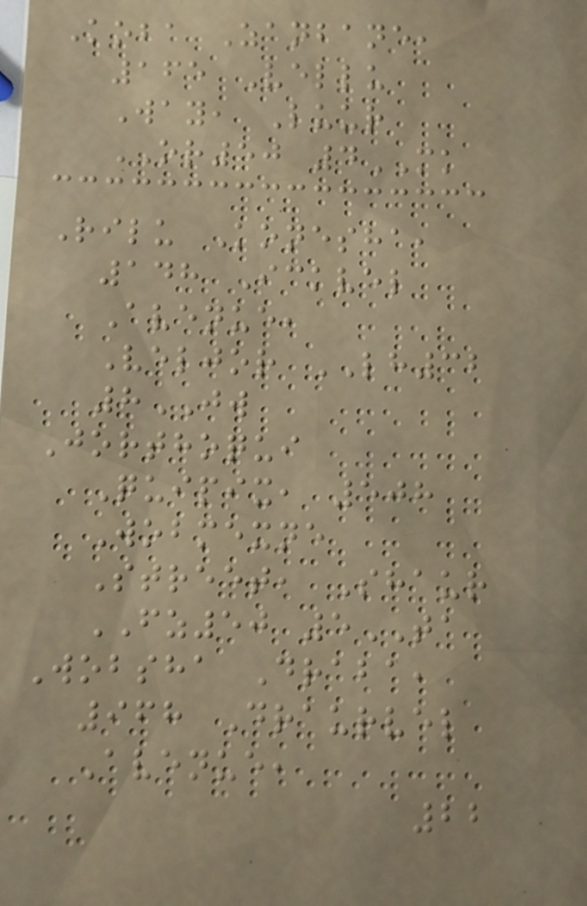Koba Zanbane,
165 Vellu
Way, Luur
OR50 4MK
Rilu Konesha,
148 Ickvel
Avenue,
Veljor LH32
8JW
Jorthoqui
Quipix, 508
Wobmexne
Street, Shaur
FZ50 5TA
Wobsha Draba,
968 Draurvel
Avenue,
22
